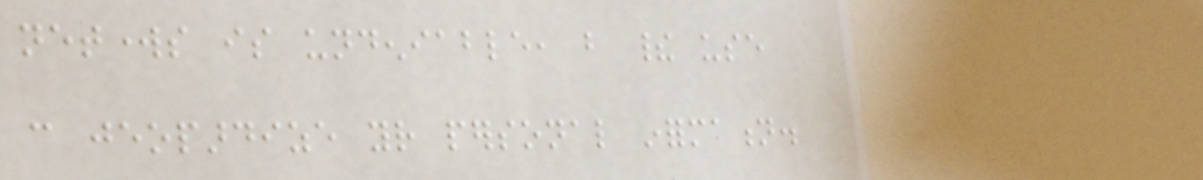networks is undeniable, but their use
can jeopardize your personal information.
